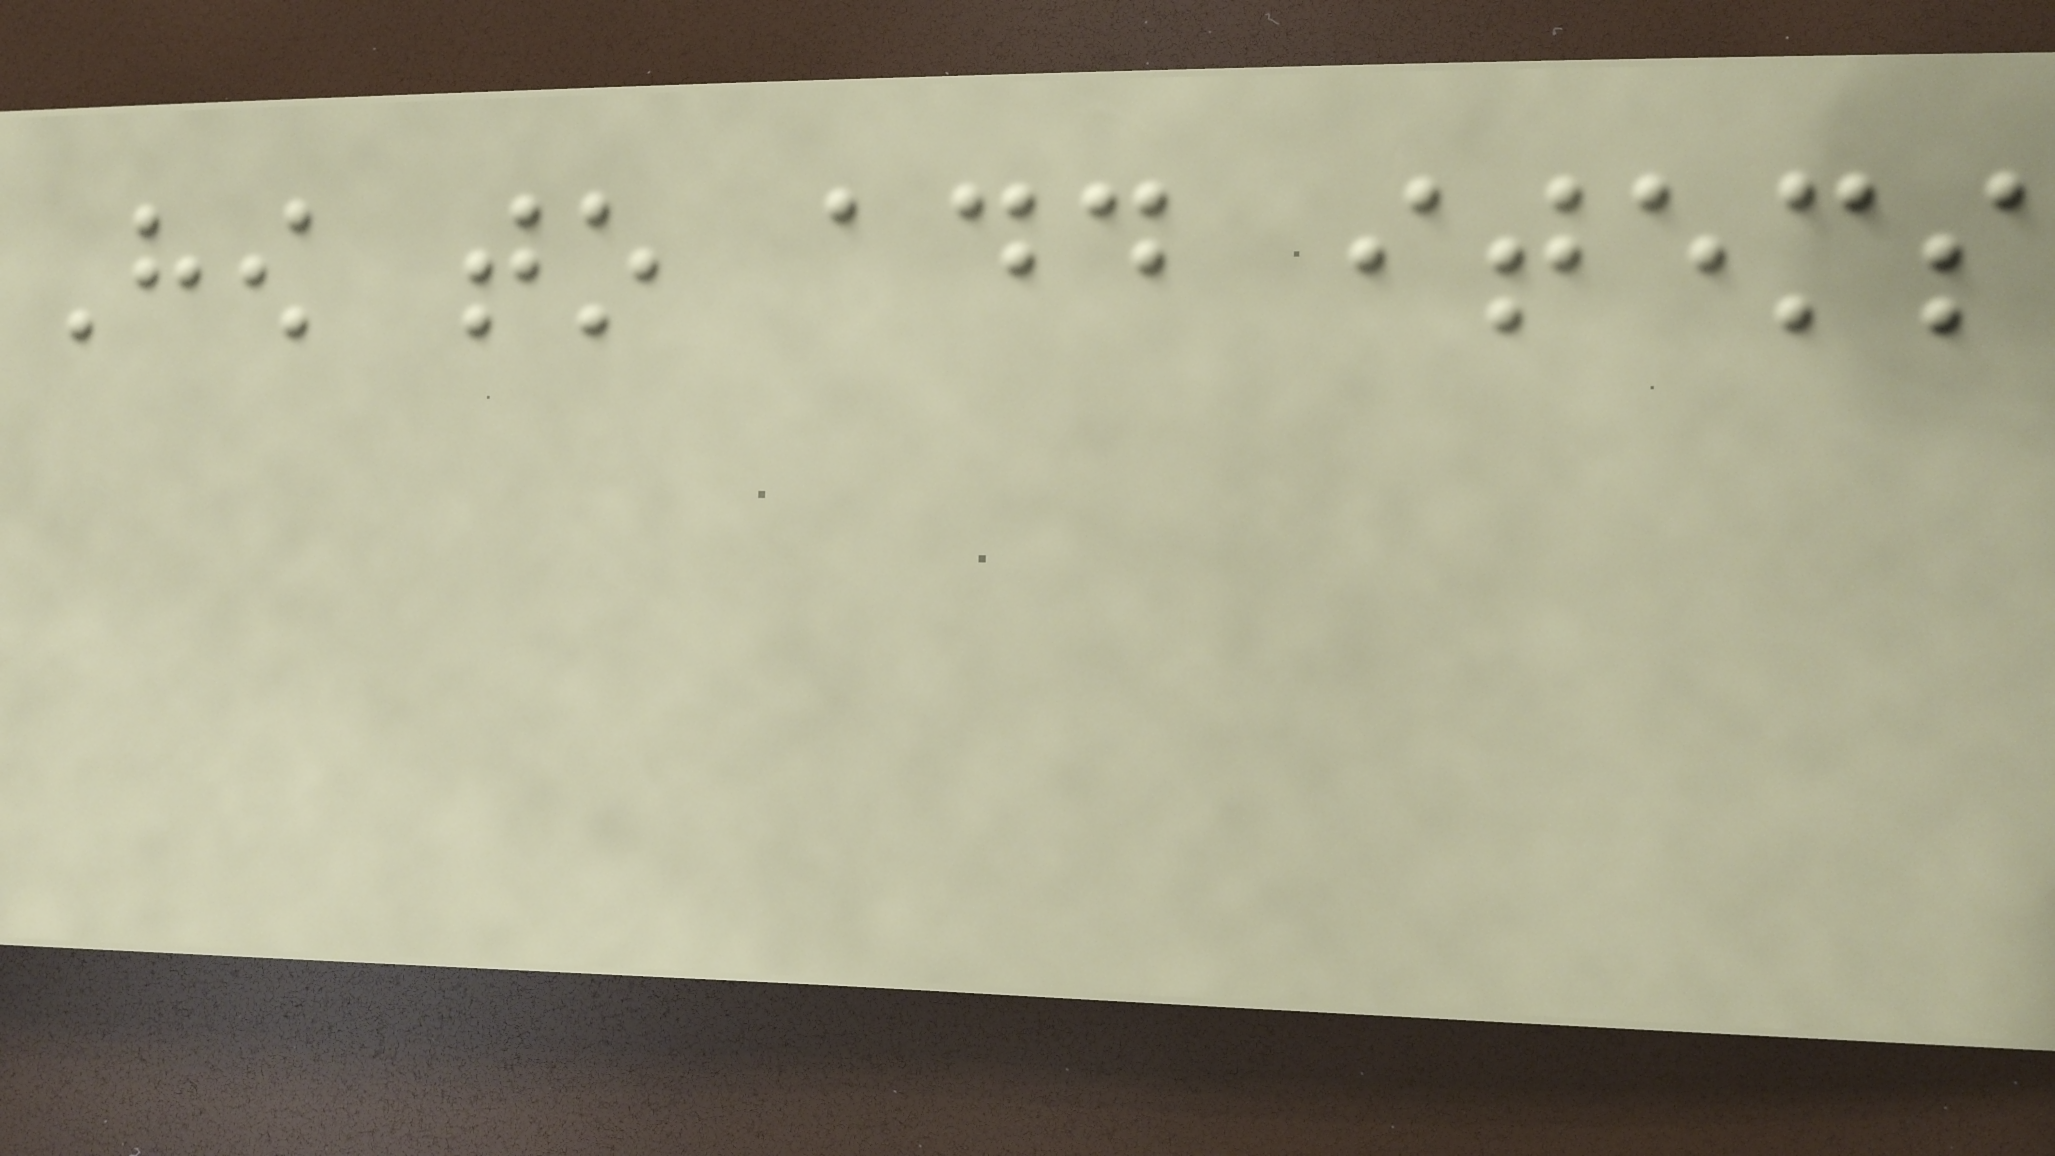How to add items
